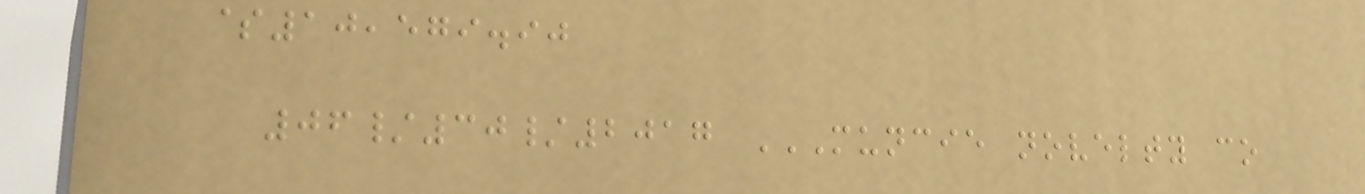$10,579.90
06/30/2017 MUNCIE NOVELTY CO
